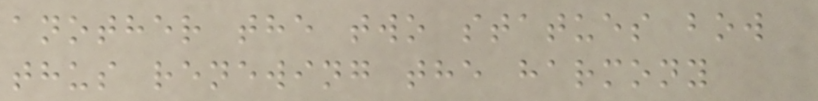another the two statues bow
thus renewing the harmony
